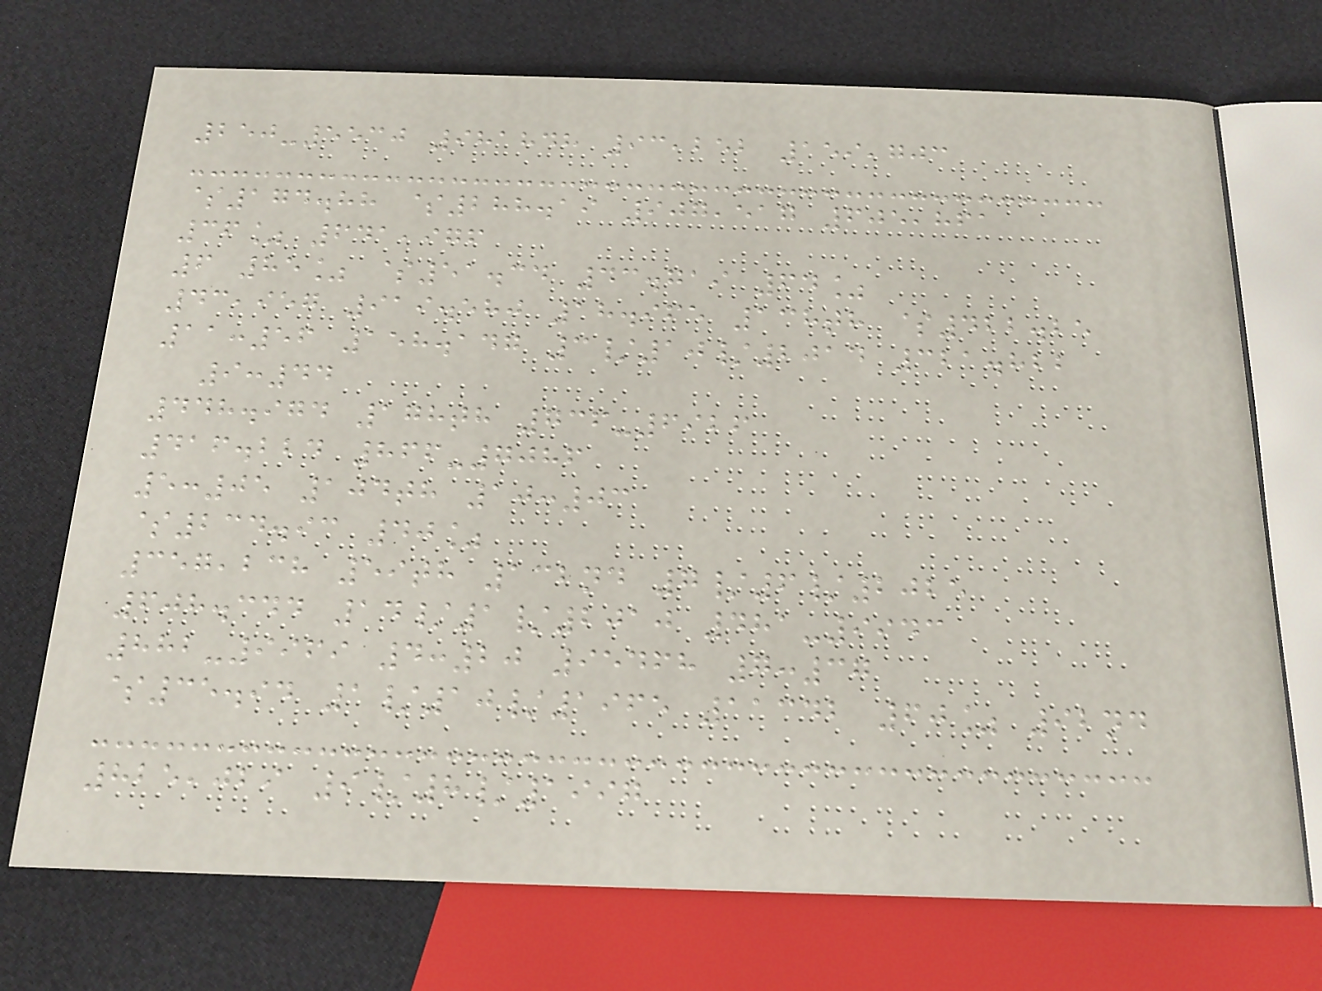250-5530 981848 93,252 159,703
$174.88 $288.19 907,517 605,861
36% 641,976
6 85% $51.34 43.719 64%
43,957 919.580 18.965 138th $422.25
11:56 158.147 3/10/2014 321.822
9:44
448.974 178th 736-6926
416.224 866-7086
5:05 104th 10:03
$234.93 40%
357,238 59th 132nd 7/6/2025
608.344 14/1/2010 481-9943
882-9969 4:20 95468 7:37
$35.94 1/10/1965 11342 60% 92nd
825,029 9/8/1997
